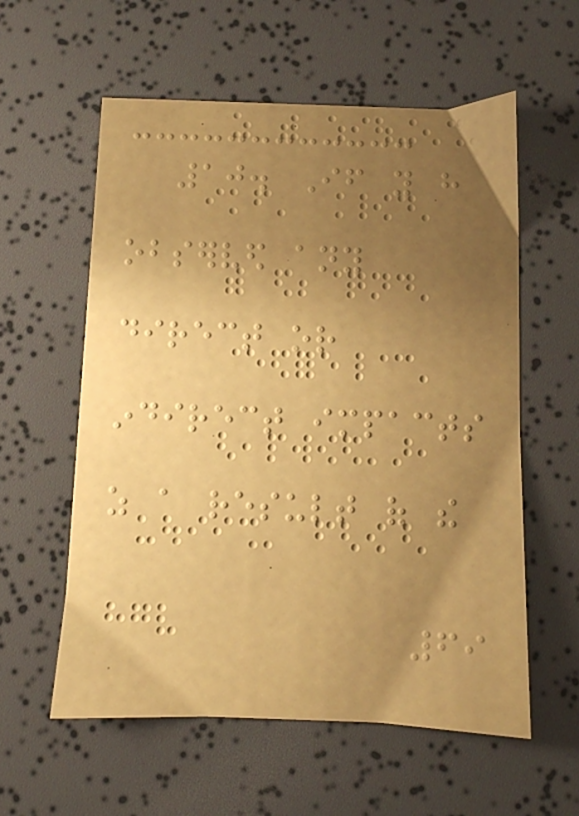10. If you have
observed any
direct or
indirect impacts
as a result of the
69
